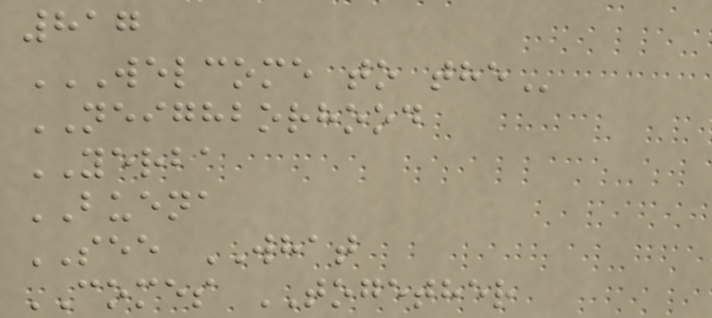817
WELCOME TO THE
NEIGHBORHOOD
YERBA
BUENA
SEE WHAT
COMES TOGETHER
